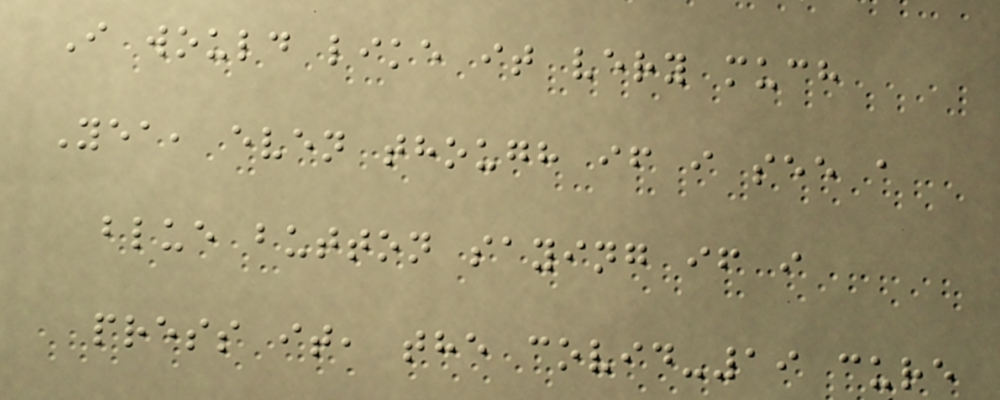I would like it very much
Yea, even though if i see a
blue button saying if i
press it, the covid-19 cure
